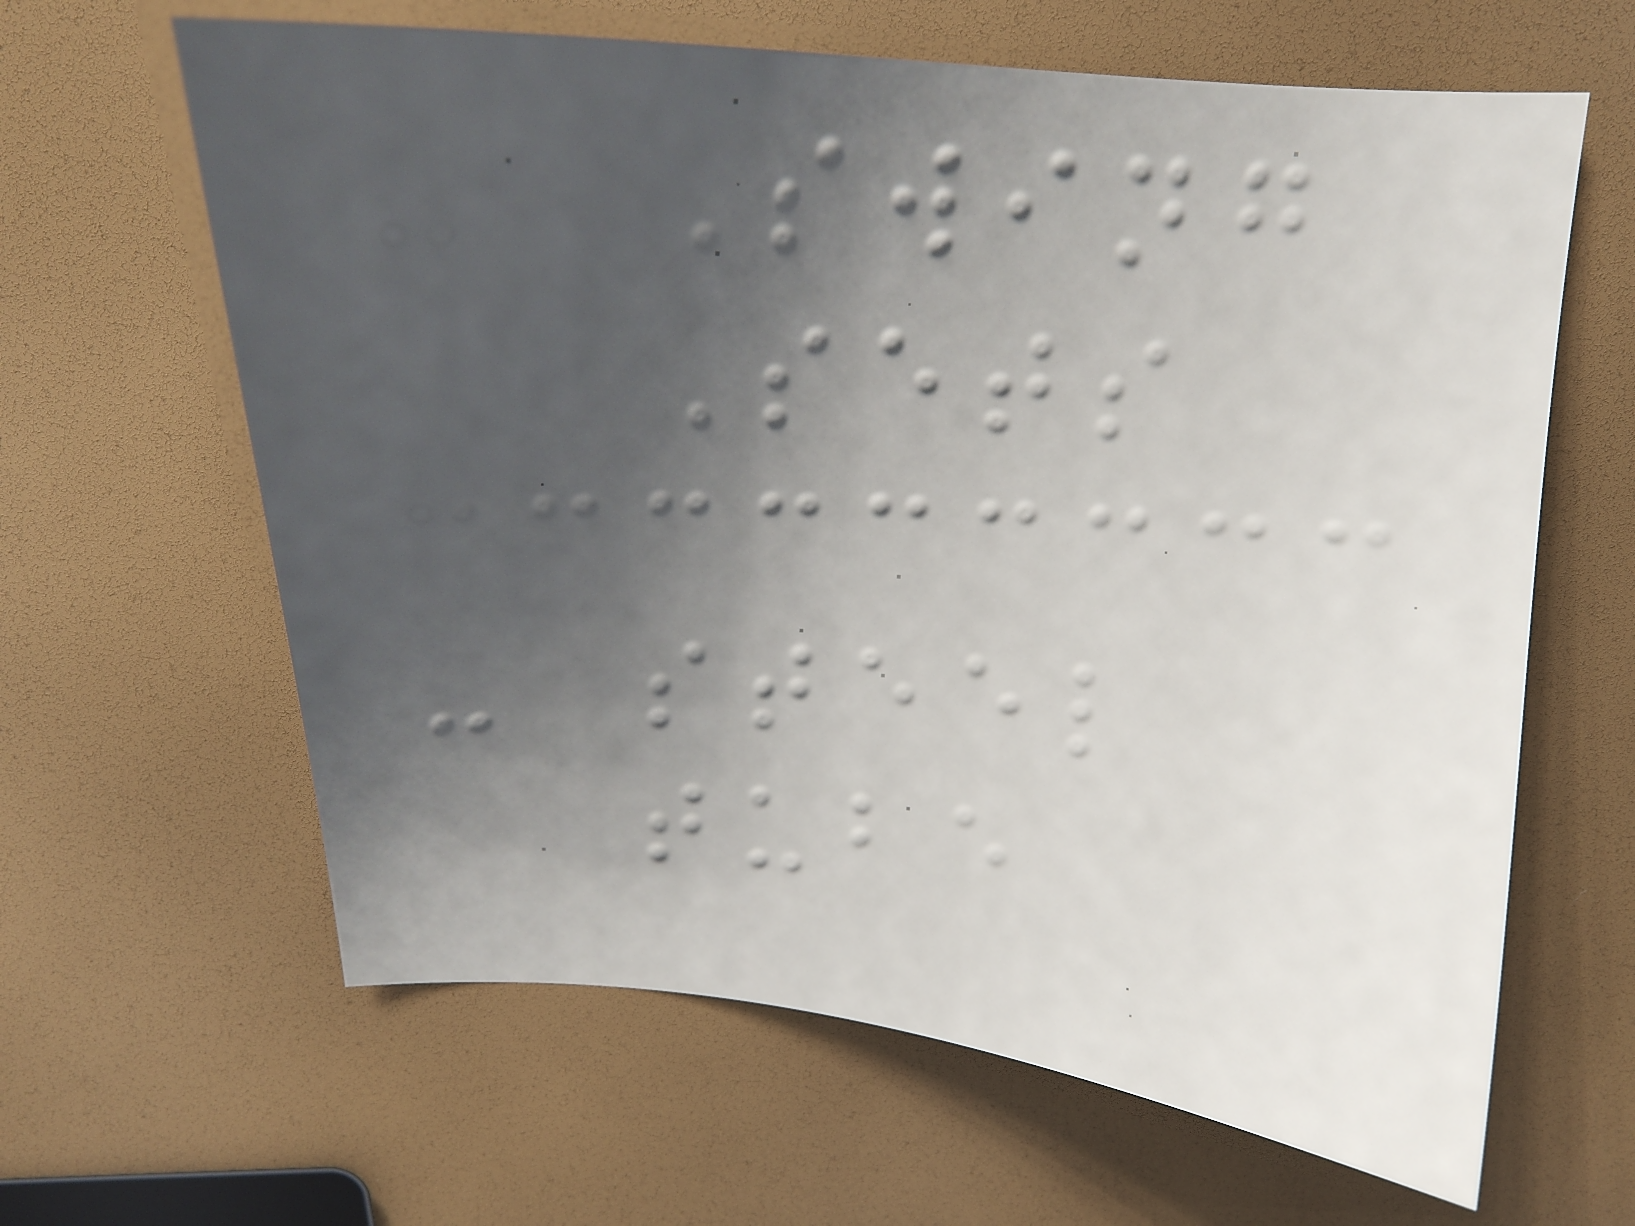- Swing
Sets
- steel
tube
